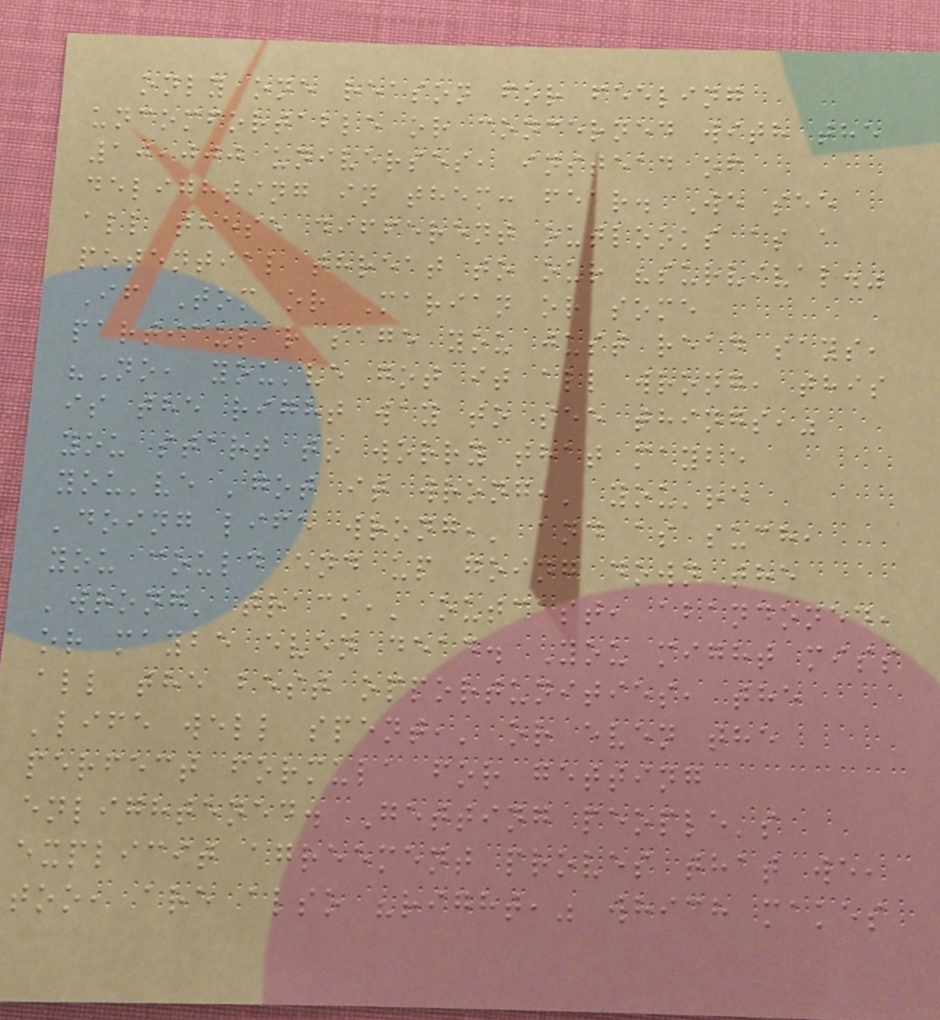only one reason for feeling
uncomfortable or concerned with the
10,000 universes, instead of
delighting in them: fear. We see
all these different outlooks as a
potential threat to our "survival."
If Tom or Marian or some
particular sage you just read says,
"No, you've got it all wrong, this
is the right way to see things,"
you start to worry that maybe
you've 'got it wrong,' you're
'doing life wrong,' and as such,
you could end up going down the
'wrong' track,' outcast, abandoned,
or maybe even dead. You might miss
all the best opportunities, the
'life well spent,' or even the
perfect formula for getting
enlightened. Getting people's
explicit agreement proves that we,
too, are also "right," which makes
